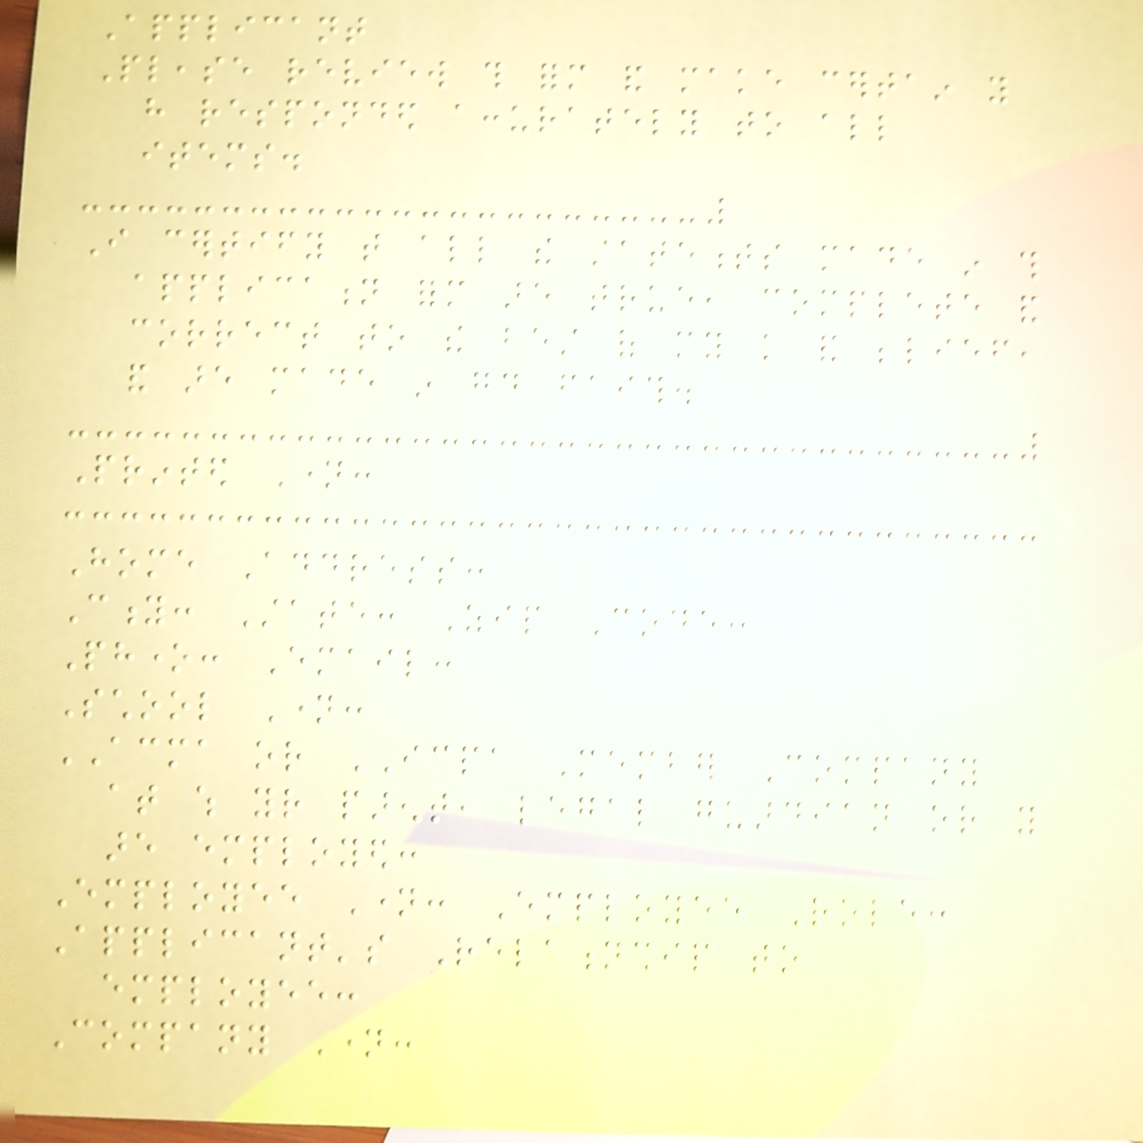Applicant
Please review this form and make certain you
have responded accurately to all
items.
I certify that all the statements made in this
application form are true, complete and
correct to the best of my knowledge and belief,
and are made in good faith.
Printed Name:
Home Address:
City: State: Zip Code:
Phone: Email:
School Name:
ACMA or ICPA Member Company
at which your parent, legal guardian or you
are employed:
Employee Name: Employee Role:
Applicant's Relationship to
employee:
Company Name:
